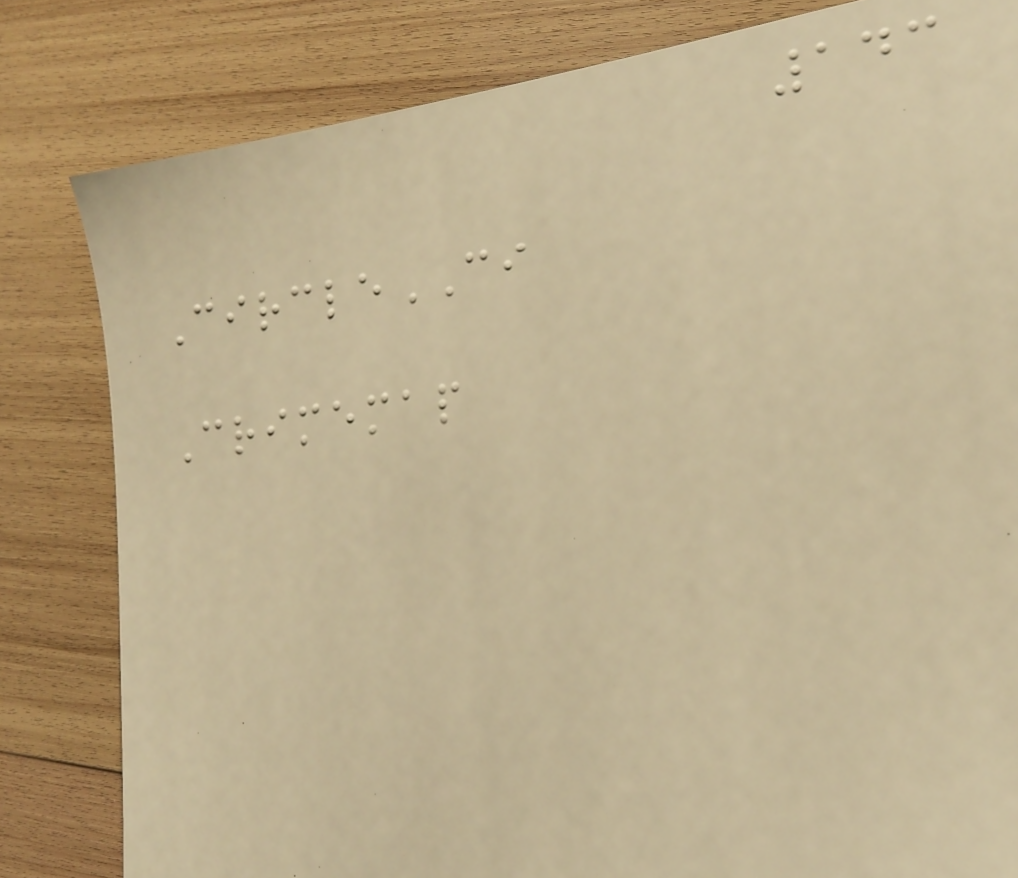143
CircleCI
Crimemap
